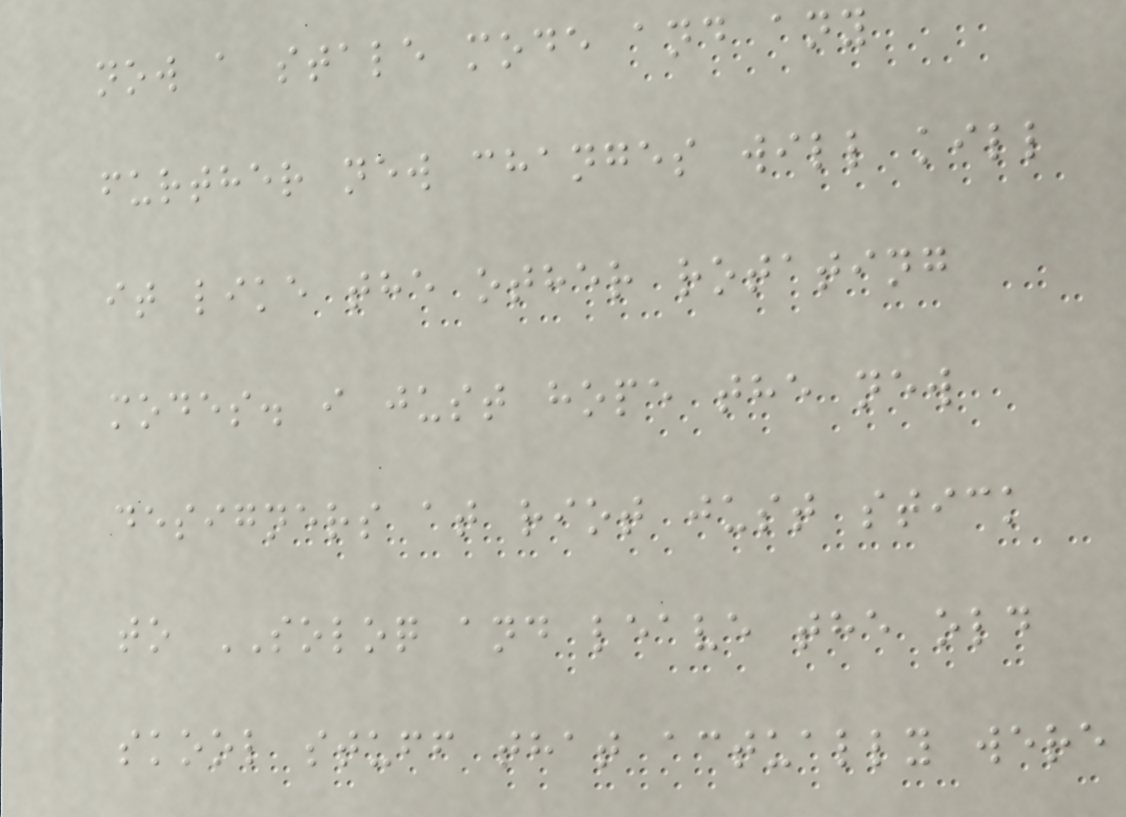now a stale mode and any
further new changes will kill
it like the other rotating
modes. i just hope the new
designers at riot just stick
to SOLOQ and leave the old
skool stuff that actually were
